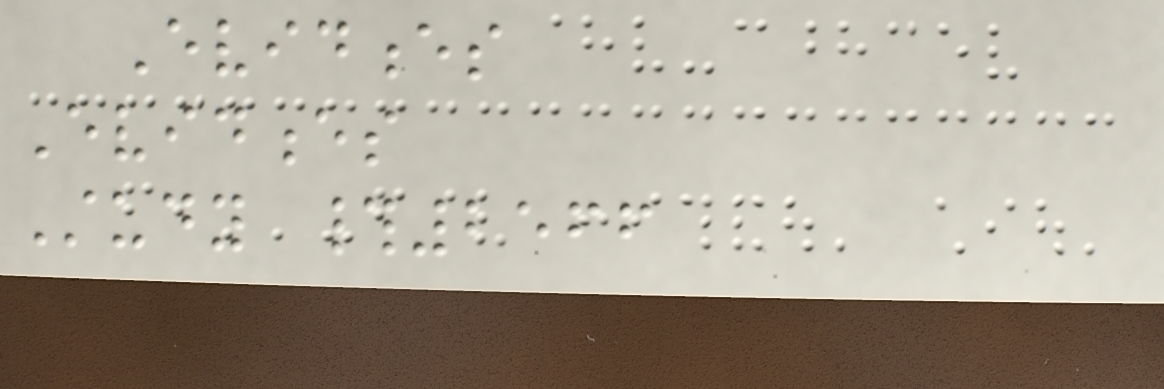Evidences
Evidences
Study #2566
